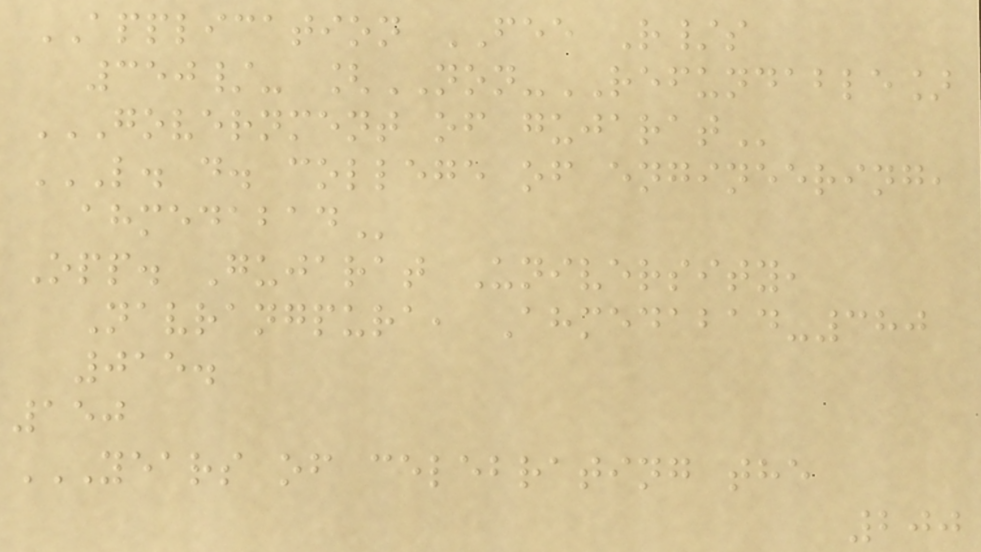APPLICATION FEE R/s
350/- [NON-REFUNDABLE]
GOVERNMENT OF GUJARAT
L. D. COLLEGE OF ENGINEERING,
AHMEDABAD
Opp. Gujarat University,
Navrangpura, Ahmedabad-380
015.
150
YEARS OF CELEBRATING THE
200
